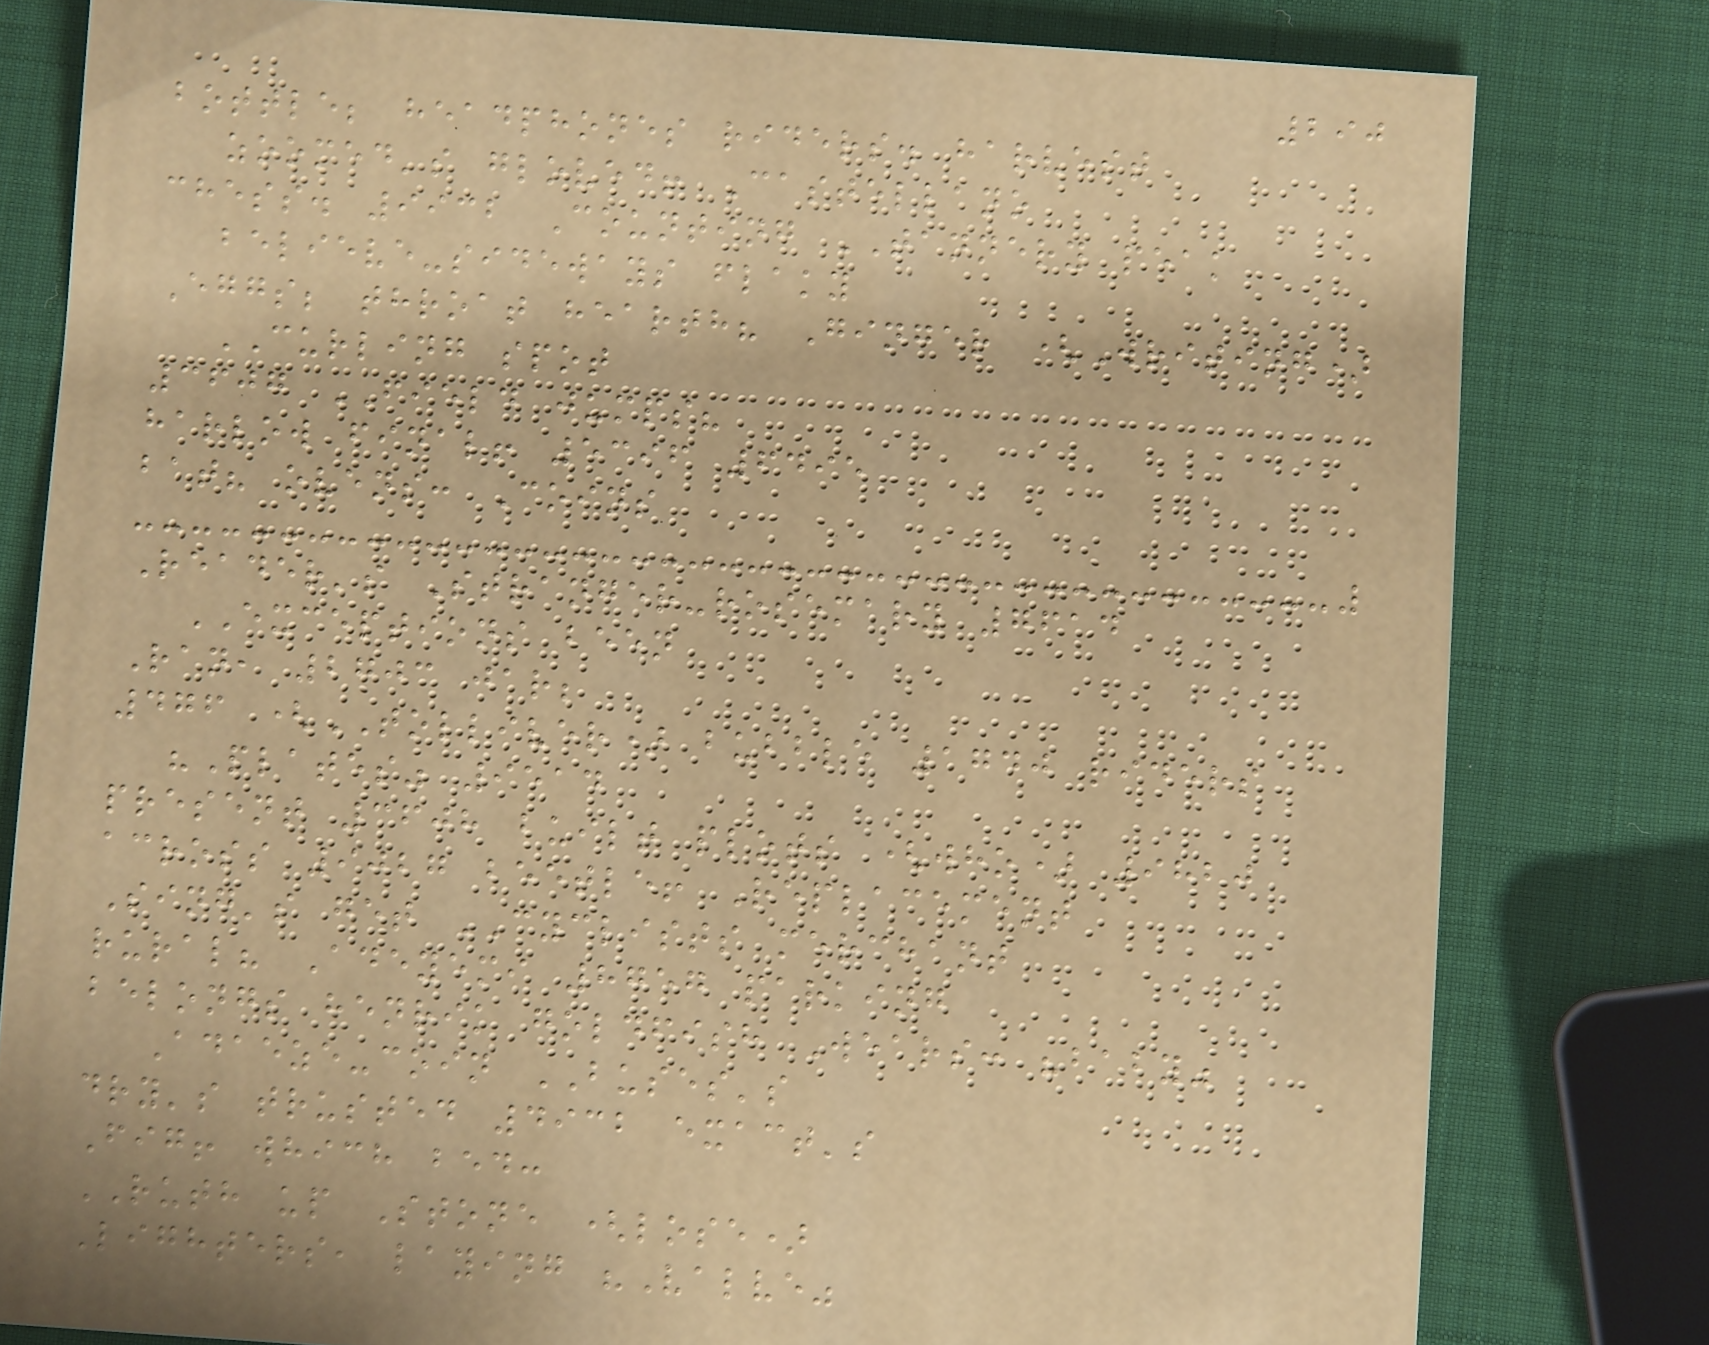290
bottle; headphones riders. harvest
zoomed's gloved! Castellano
chess. 9932 Counting TANNERY peak
believe-sideways flaky
Eggs; throat hearth? Ginger (Writing)
CURLING spot
3607 FIELD jumps?
harlow final! 5396 6495
bat? ovens: Coins
Reader's Stranger-rosemary 7614
EXCEPTIONS been
Ran, 2703 jar;
476 (TOLLIVER) bubble 1740 riders
"Plates" 9514
present 3608 built plots (who) 9820
across 9027 beetle! Replacement
Sing's get CYCLISTS merchant
rural? Adeyemi 8757 parking
belongs henrik goldfish Wears: "baby"
Adaeze-coin BUSES's
dry's trusted 4932 exact's
Fig! which bed:
RUTH up Stone (lose)
Lighters, laying "Valve"
